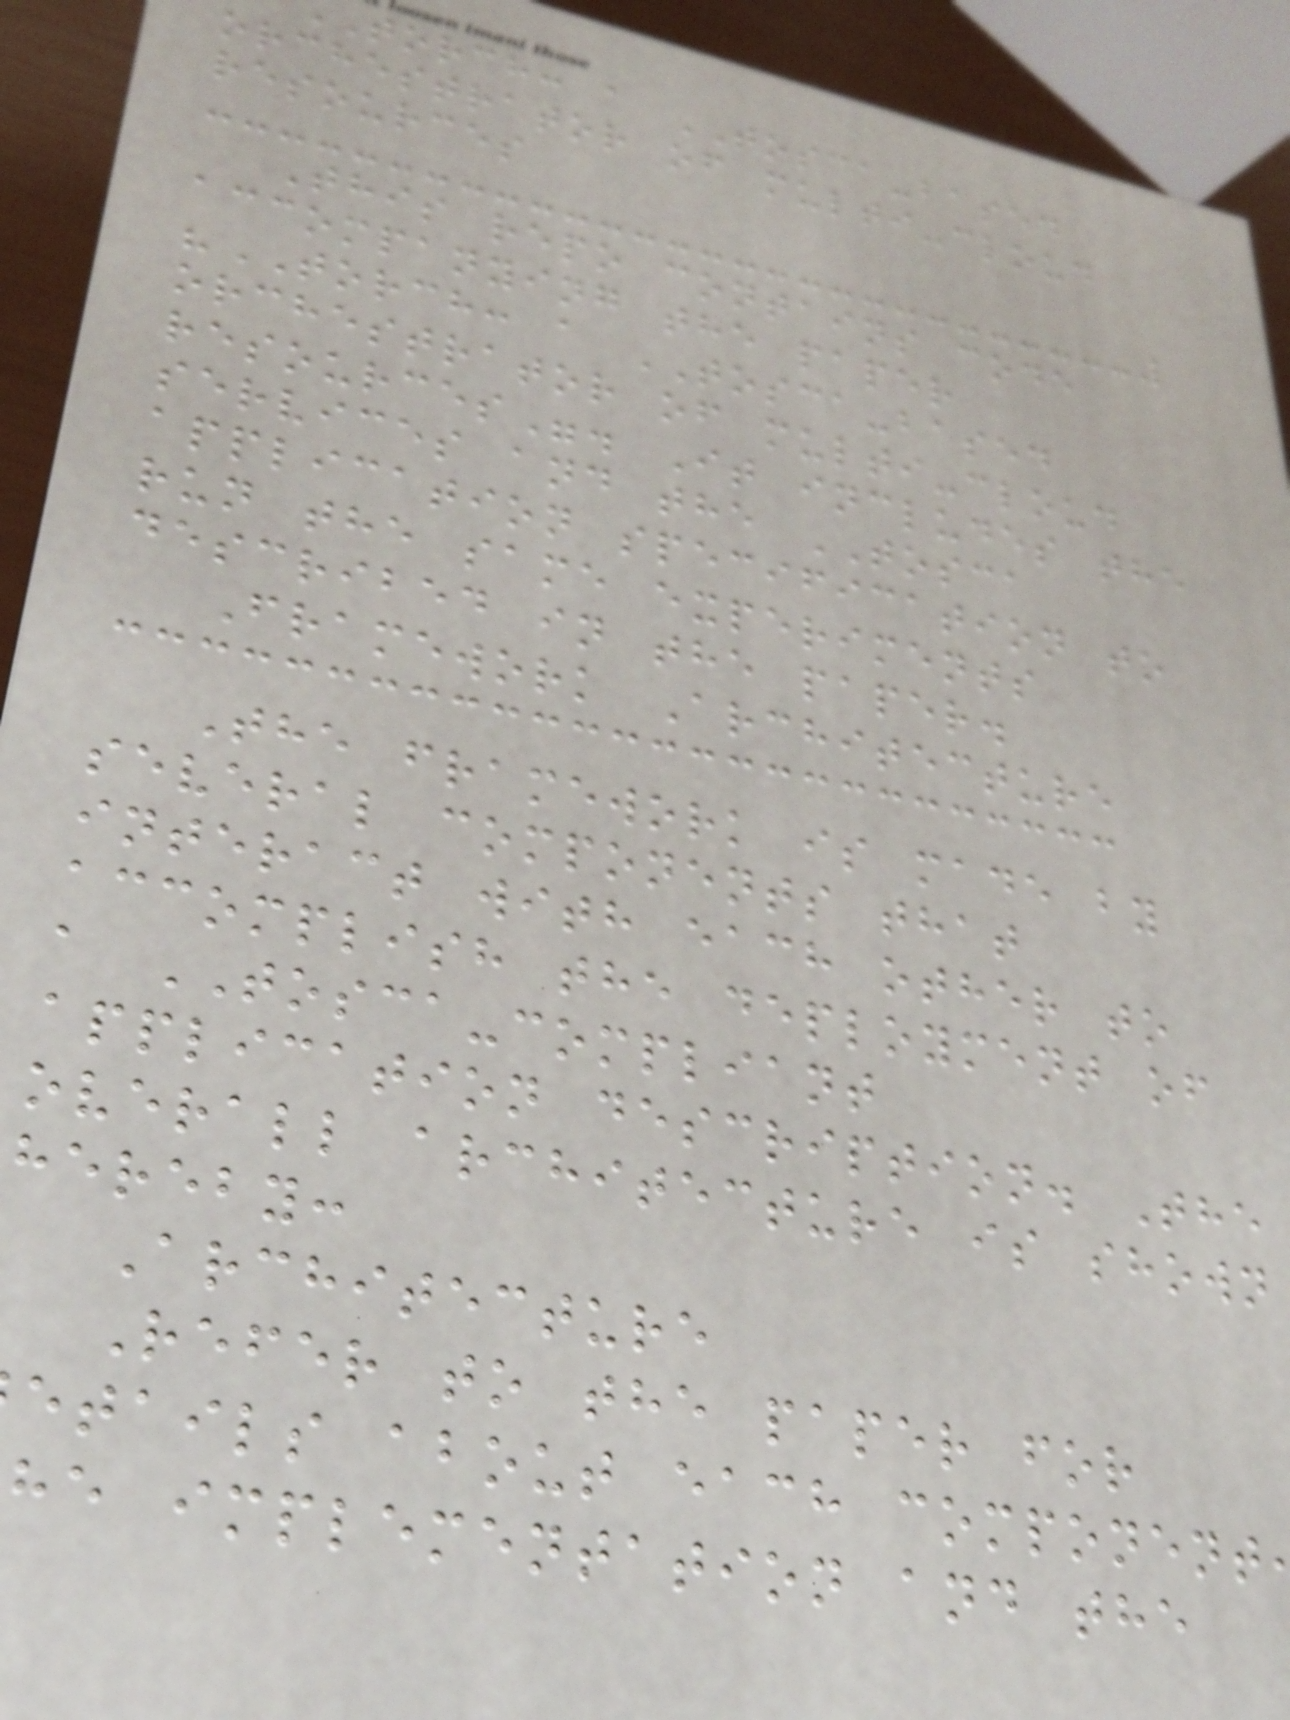torch: a TOSCA-based
orchestrator of multi-cloud
resources
This repo contains code
accompanying the paper
"TORCH: a TOSCA-based
orchestrator of multi-cloud
resources". It includes the
services and the TOSCA
application specification to
run the same experiments
described in the paper.
Framework Architecture
The framework is made by
several components that
interact with each other to
accomplish the deployment of
a TOSCA-compliant
application description. The
overall architecture is shown
hereby:
Architecture
Refer to the paper for
etails about each component
he implementation and the
